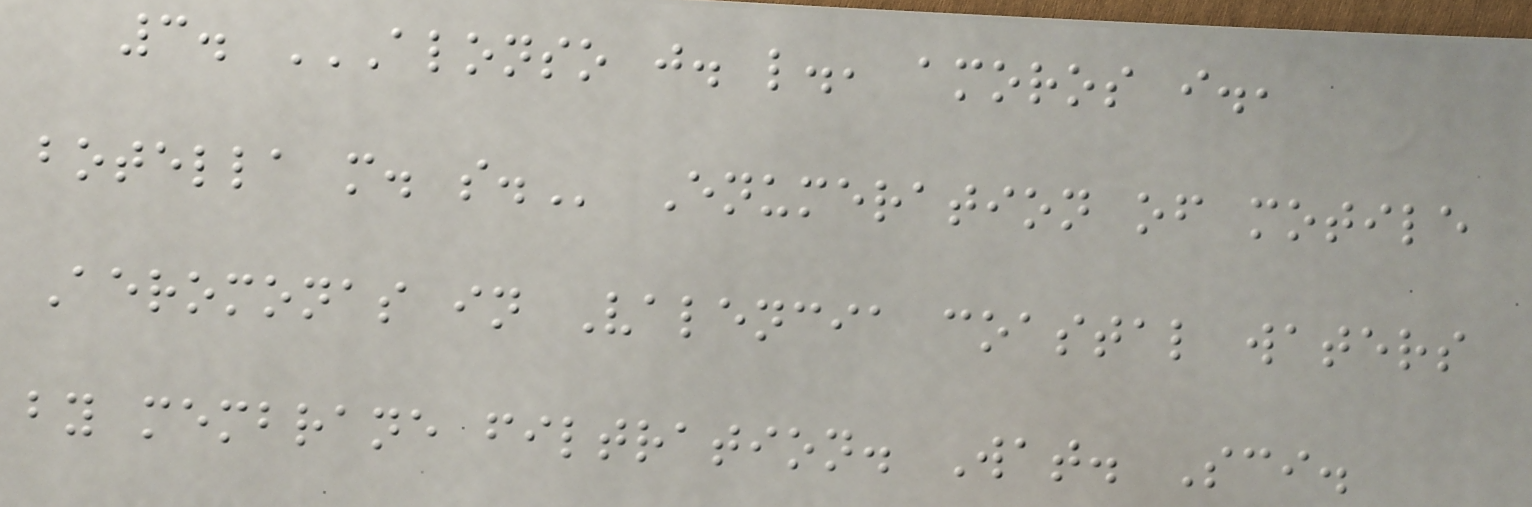3. ALONSO J. L., AMOROS I.,
BOTELLA M. S. Enumeration of motile
Aeromonas in Valencia coastal waters
by membrane filtration. Wat. Sci.
